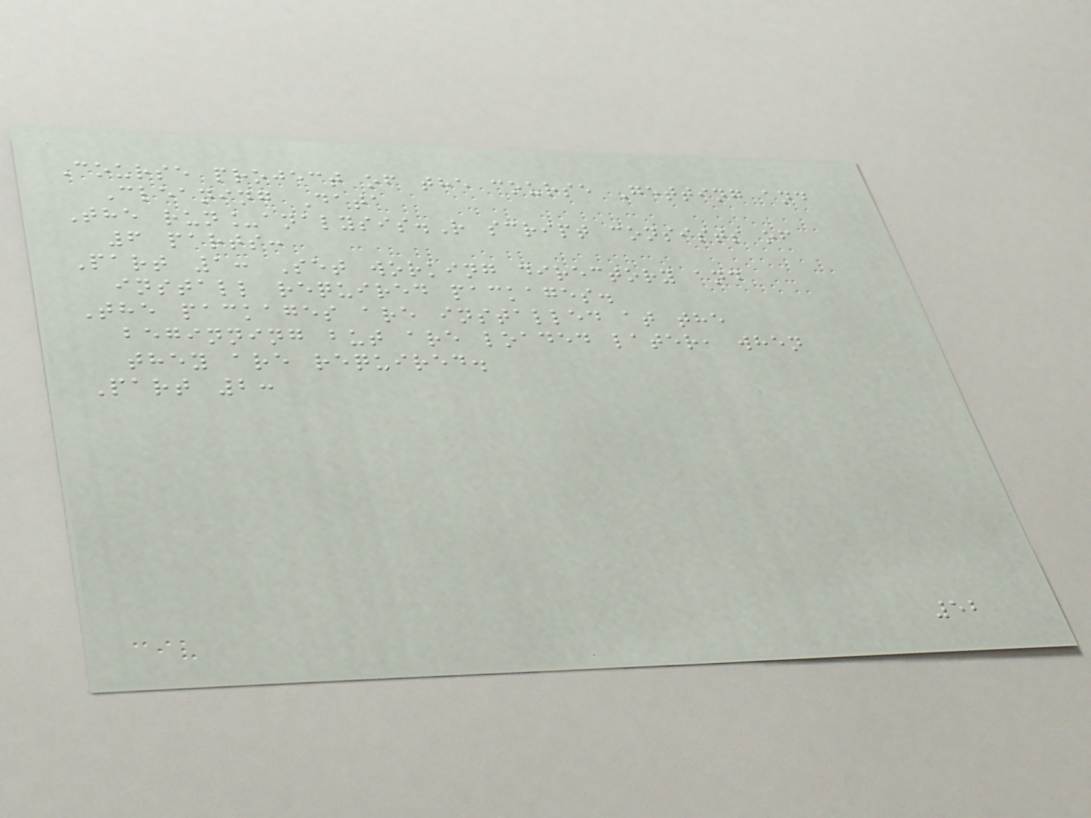Course project of the course Getting and
Cleaning Data
The run_analysis.R script consists of
6 parts:
Part 1: Set working directory and
install required packages.
The packages are installed at the
beginning but are loaded later, when
they are required.
Part 2:
52
